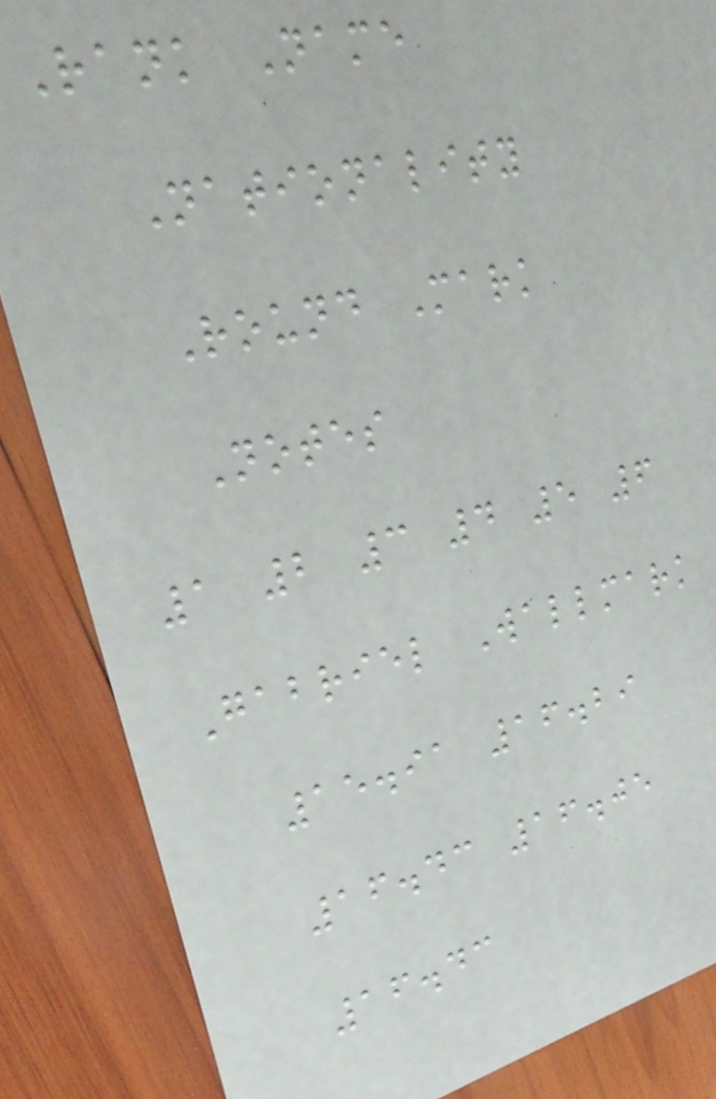Rank Name
Nationality
Round Mark
Notes
1 2 3 4 5 6
Gabriel Wallmark
15.91 16.29
16.43 16.05
16.43
